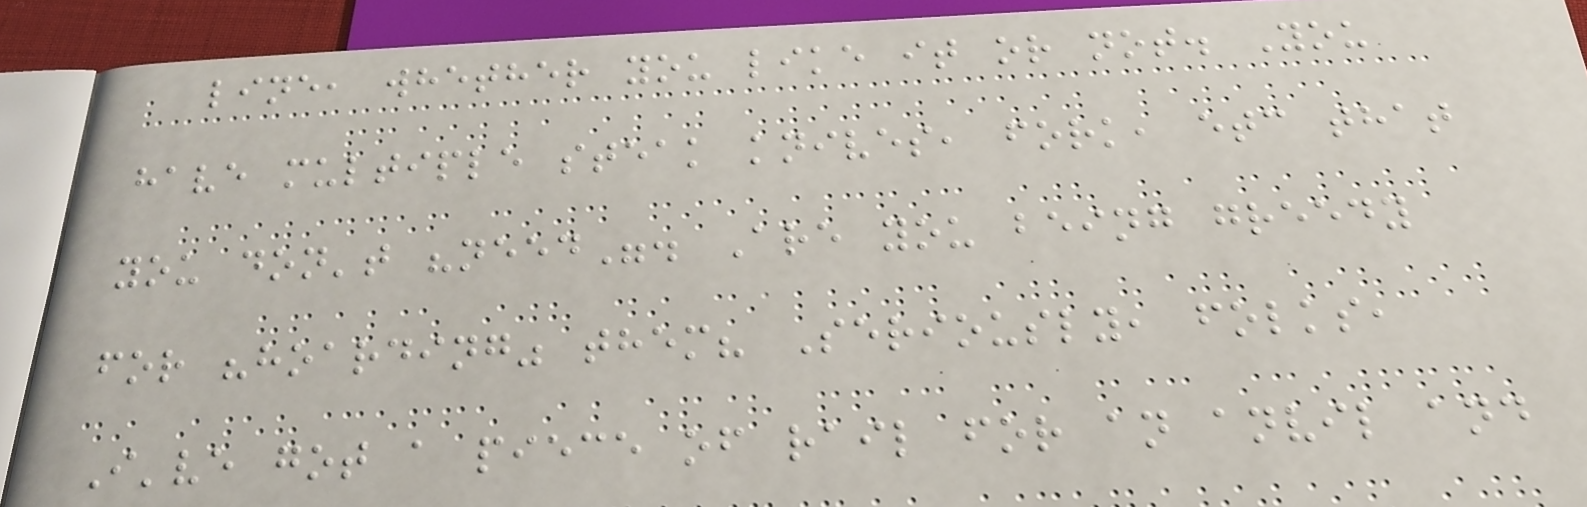line, whether you like it or not. You
have multiple steak knives, fork, etc that
you don't "need". Are you being greedy
for "hoarding" them? Seriously, folks,
I've got a piece of rail for an anvil and
